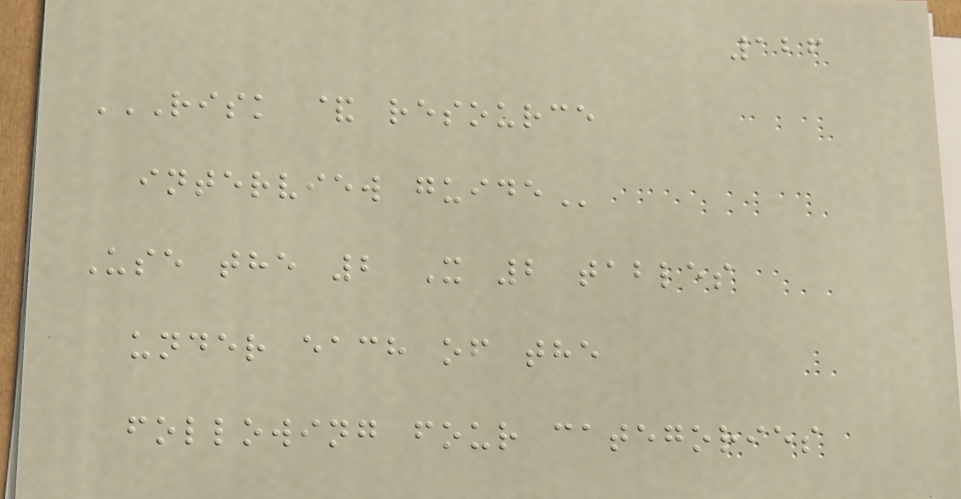126
RISK & RESOURCE
INTERVIEW GUIDE
Use the 2 X 2 tables
under each of the
following four categories
